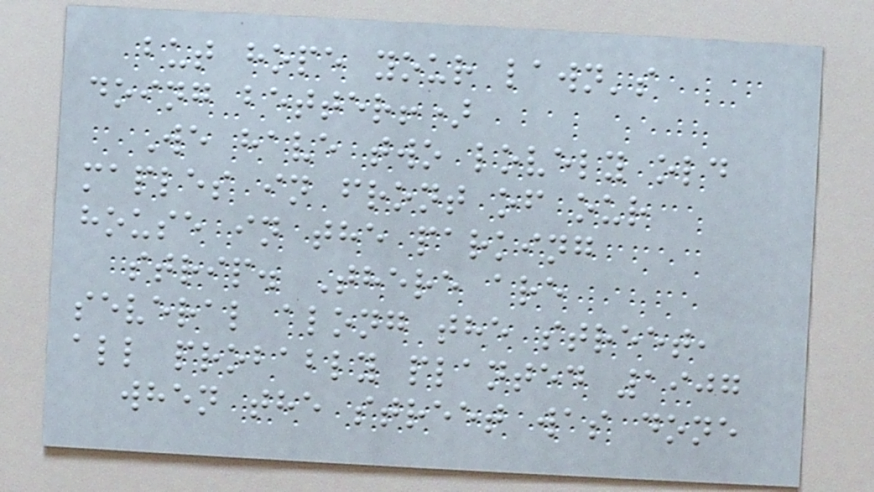but hope your lawn's
doing better!)
We have two lovely old
maples in front of our
house in the parking
strip. There are
several along the street,
all probably planted 1907
when the street was done
